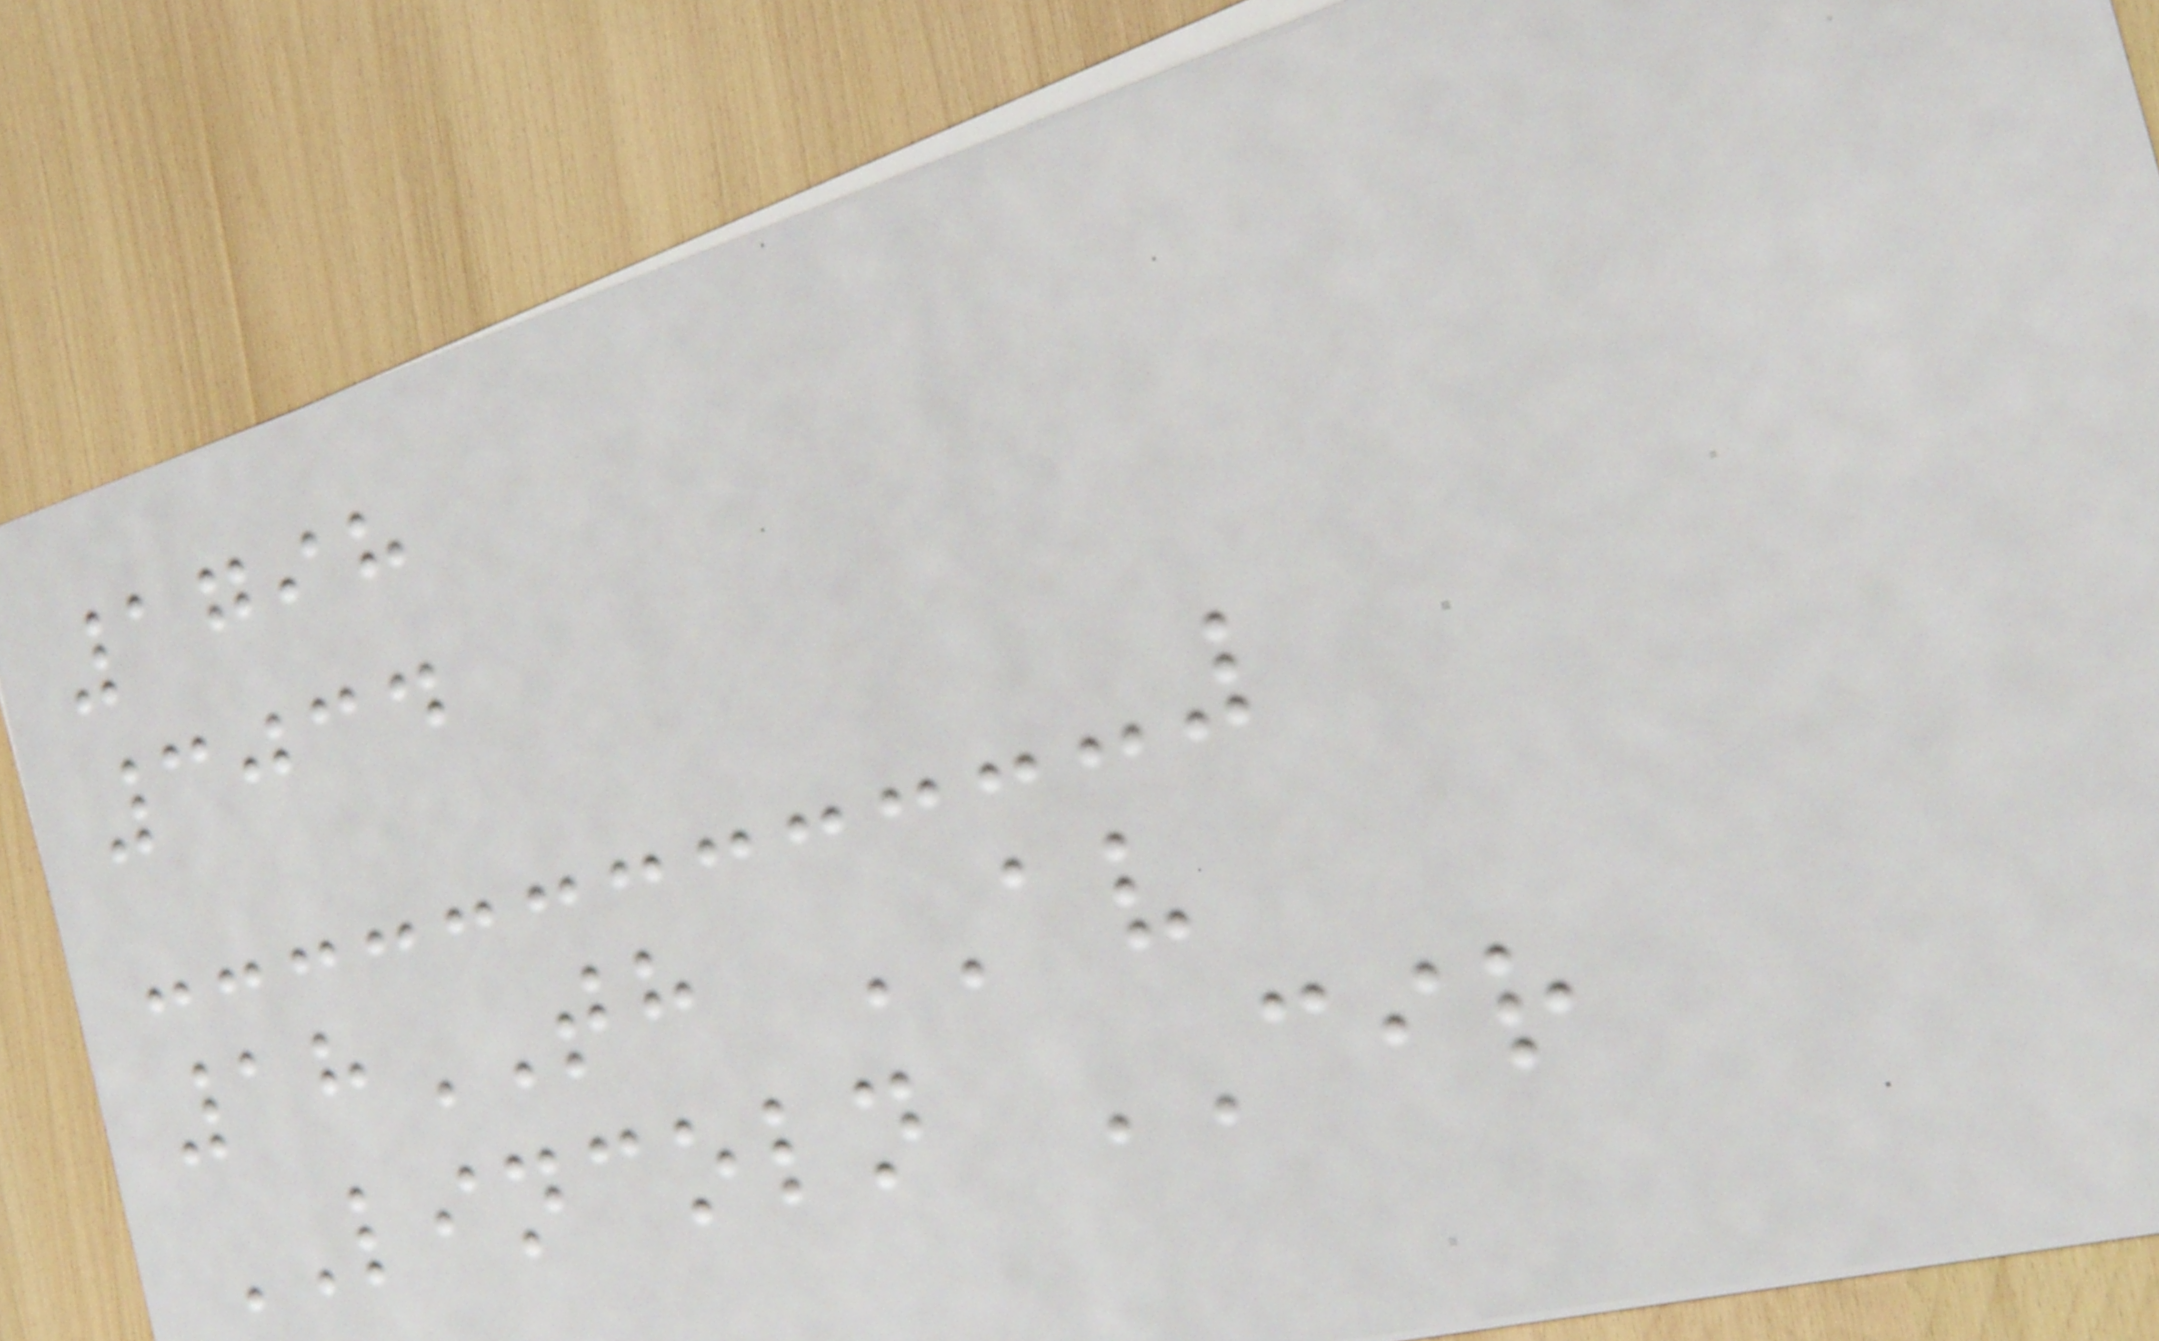1798
3034
18TH AV
LINCOLN CIR
